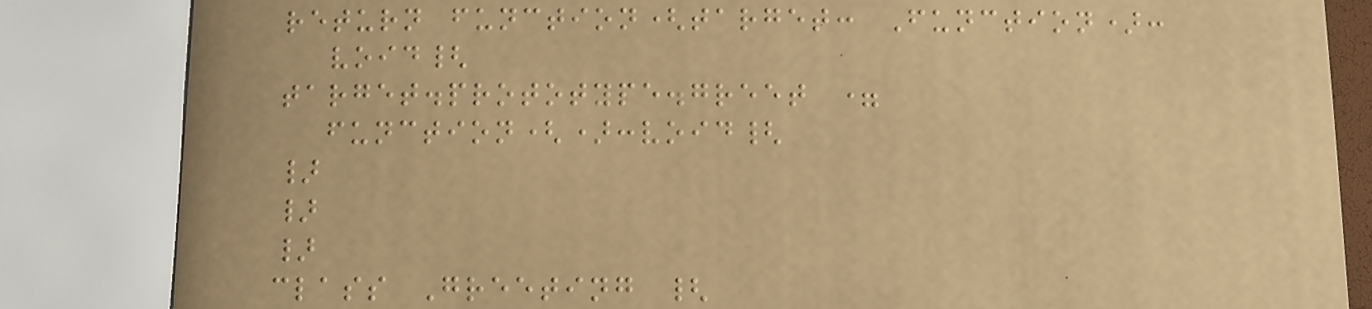return function(target: Function):
void{
target.prototype.greet =
function():void{
}
}
}
class Greeting {
